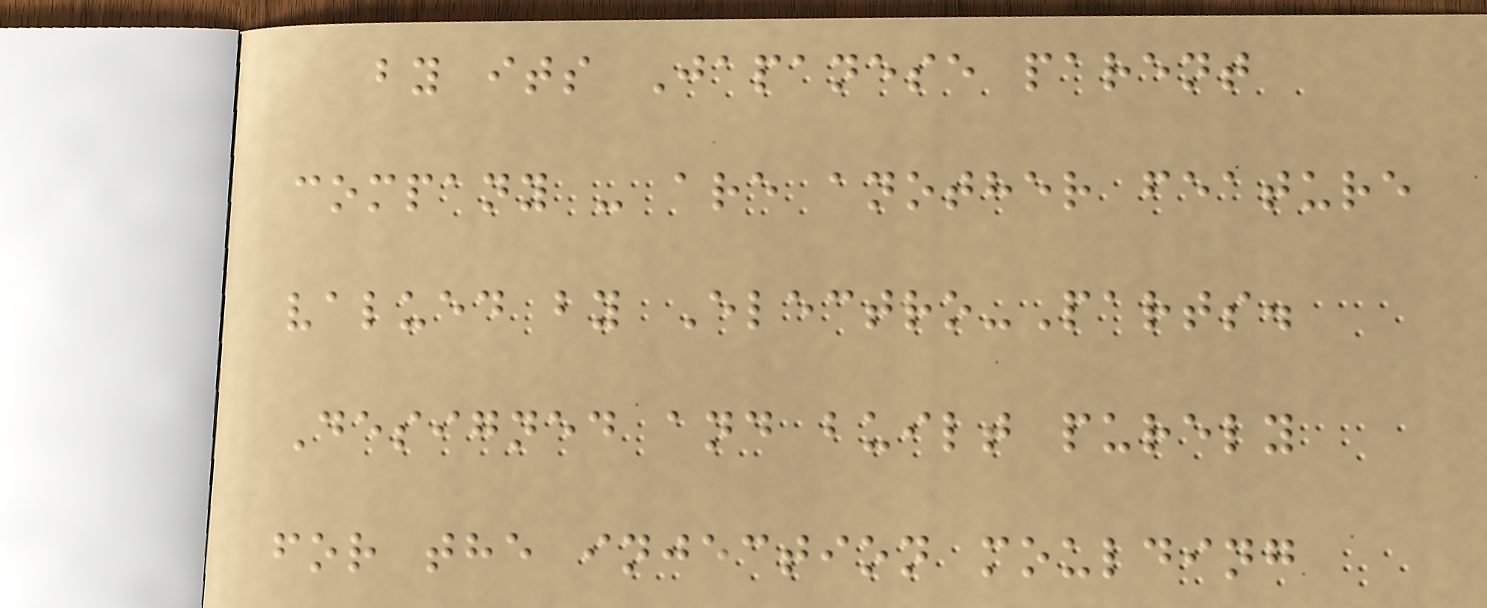by its Japanese parent
company - are another feature
valued by Electro-Parts.
Designed and built purely
for the injection moulding
